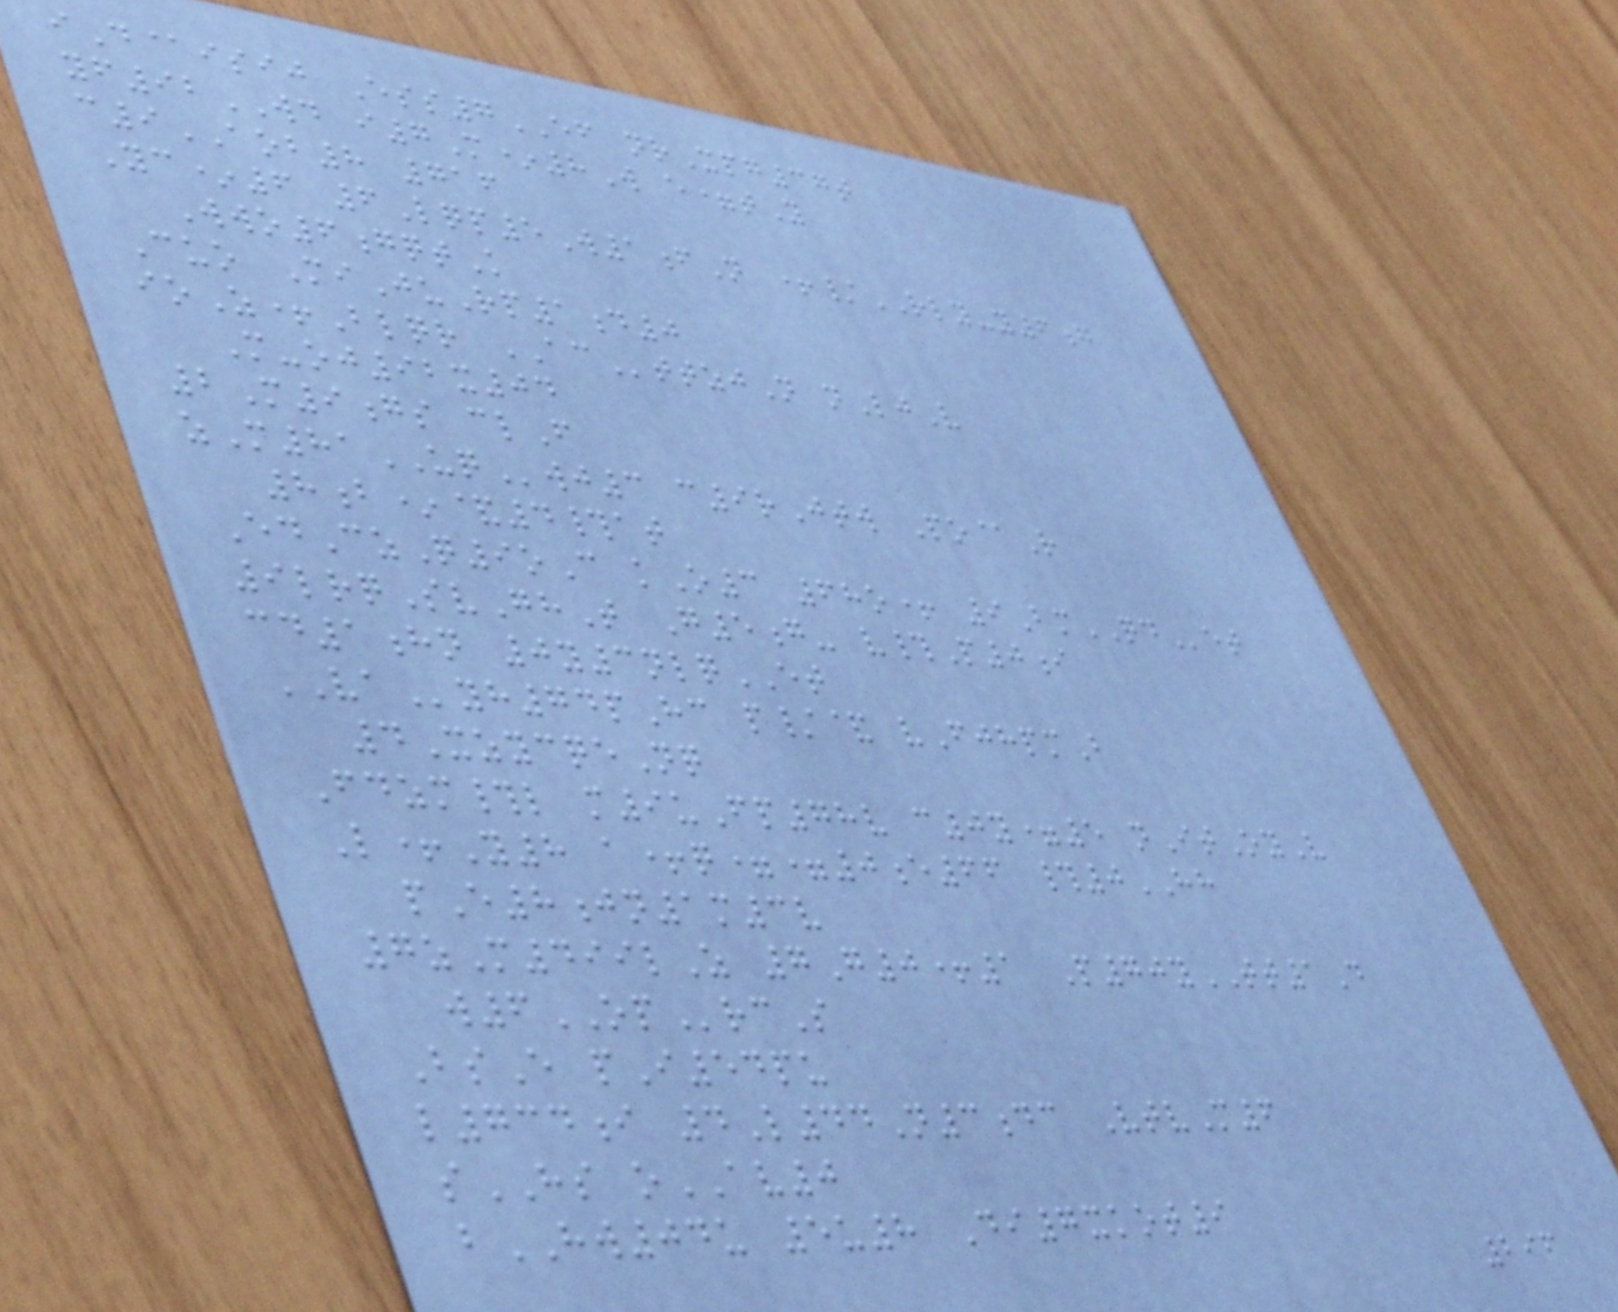iD@isij Ess7EF nrXpg37t
yf92WD i7M*8W e=tY
c9AOB8 716
Yc*6 6Lqp5W1fN +/RLY-y6g
Wwo6gqtK
Cuo MiJuRp1d0
ioZ+Blqr ACttzjN nLjV
M-oj92x04
2M9gs clF
zM81UQwj3 c9rJtw Po@R
8b*&4#at
EdCzQ9oC kO3 68o+ 9BmQDet
9lrqSvGhT G5g- v#P0i
cd1hn 0y3nlqET
VAyh74pHc p/& vFjhpmB
4XzycqeNq
Fdzm#l m9uFp78v c0y=5 nItOyV
L+Y8 a+q==0e66 #0HH
pE8jn1m3v
7zM499lZ 7G0+1 P70yTT1D
w6OPrcS
BsE pI54pu
l734i 4L44N3dc VtvM6
sHS oAV0
bHW04u 5u8 Di7xkot9
296
